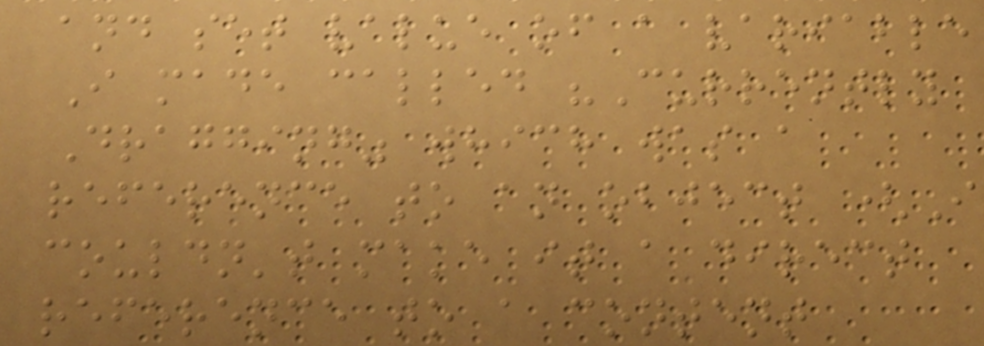and set value of a variable
I made called "Currently
Dragging" which was a
reference to an object (I
couldn't make it a direct
reference to a content
